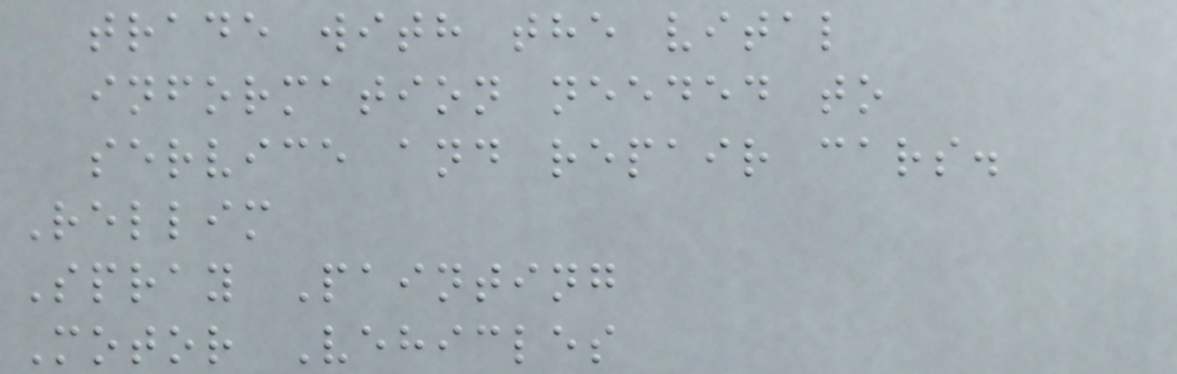trade with the vital
information needed to
service and repair cars.
Rellim
Spray Painting
Motor Vehicles
